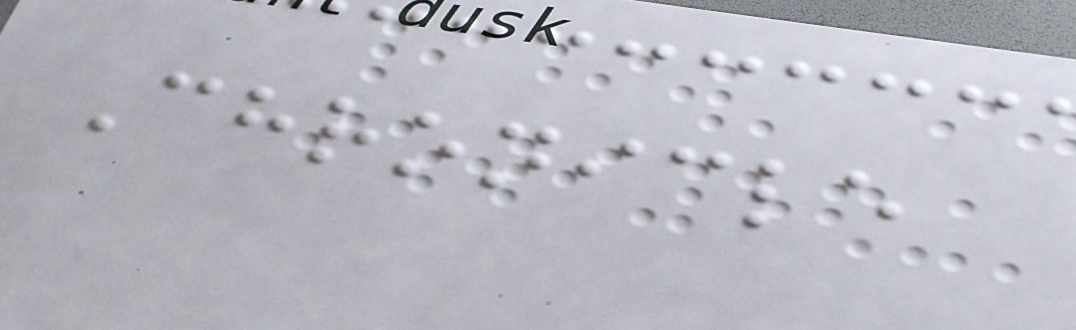Chronicle
